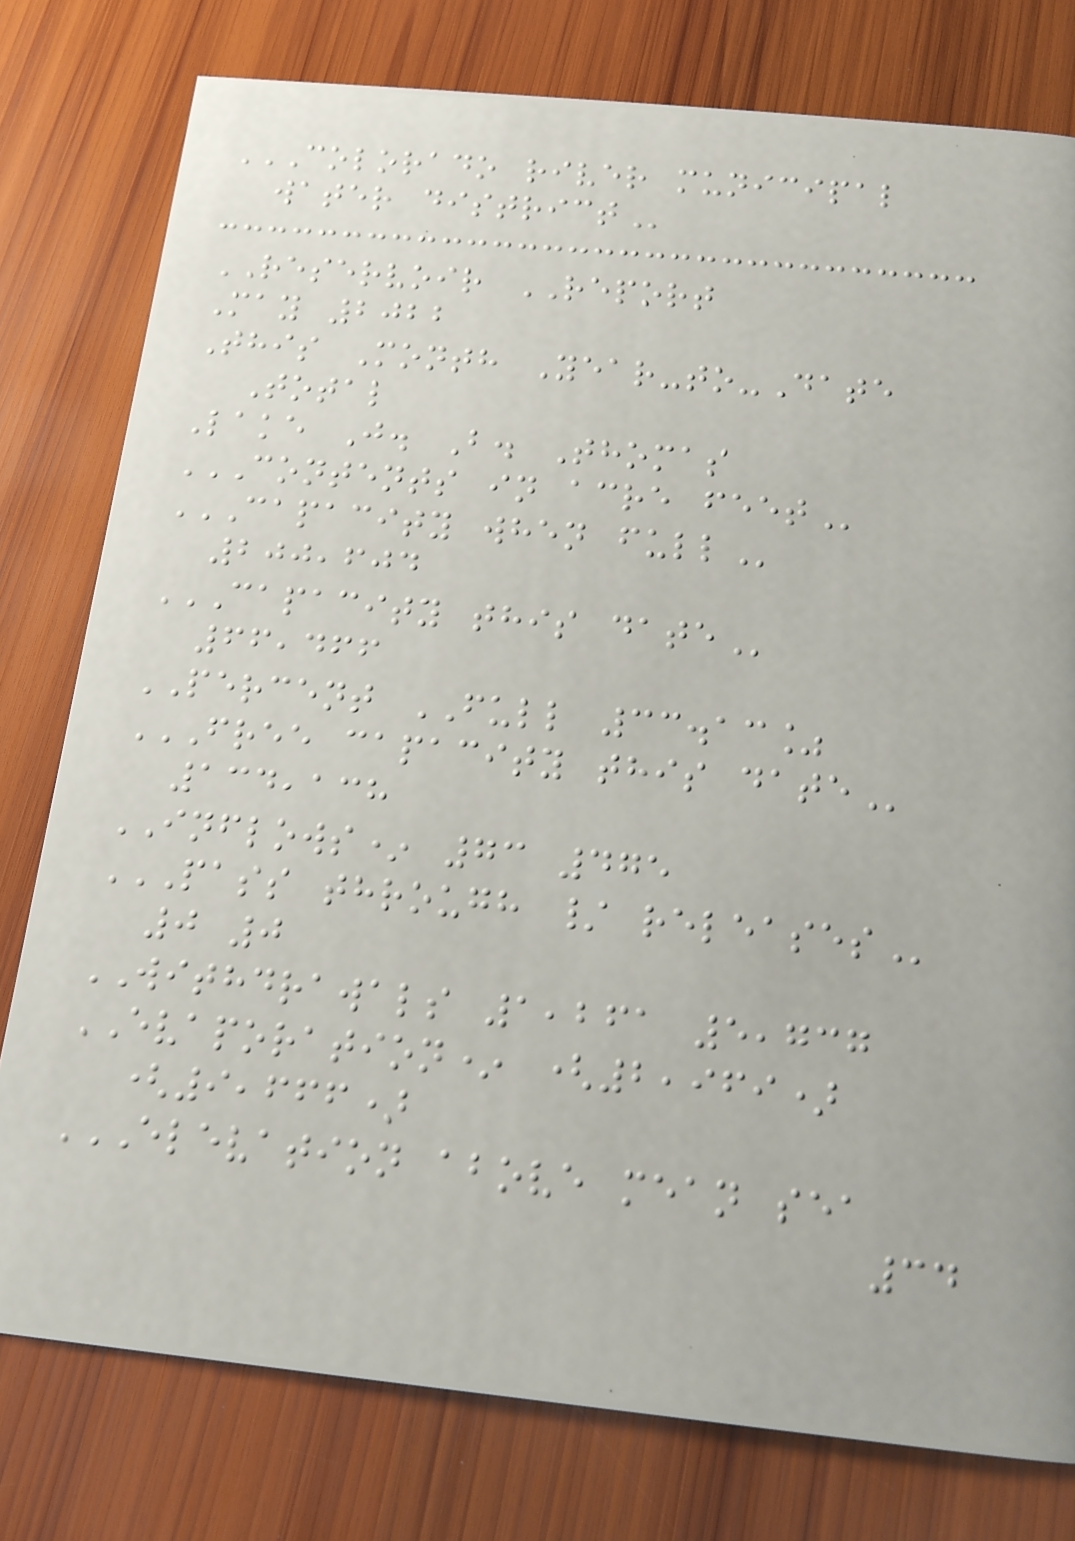COLORADO RIVER MUNICIPAL
WATER DISTRICT
RESERVOIR REPORT
May 2022
This Month Year-to-Date
Total
Lake J. B. Thomas
CONTENTS IN ACRE FEET
CAPACITY WHEN FULL
200,604
CAPACITY THIS DATE
66,466
PERCENT FULL 33.13%
FREE CAPACITY THIS DATE
134,138
INFLOWS* 73 475
PASS THROUGH / RELEASES
0 0
WITHDRAWALS 1,261 5,737
EVAPORATION* (2,969)
(9,666)
ELEVATION ABOVE MEAN SEA
34
